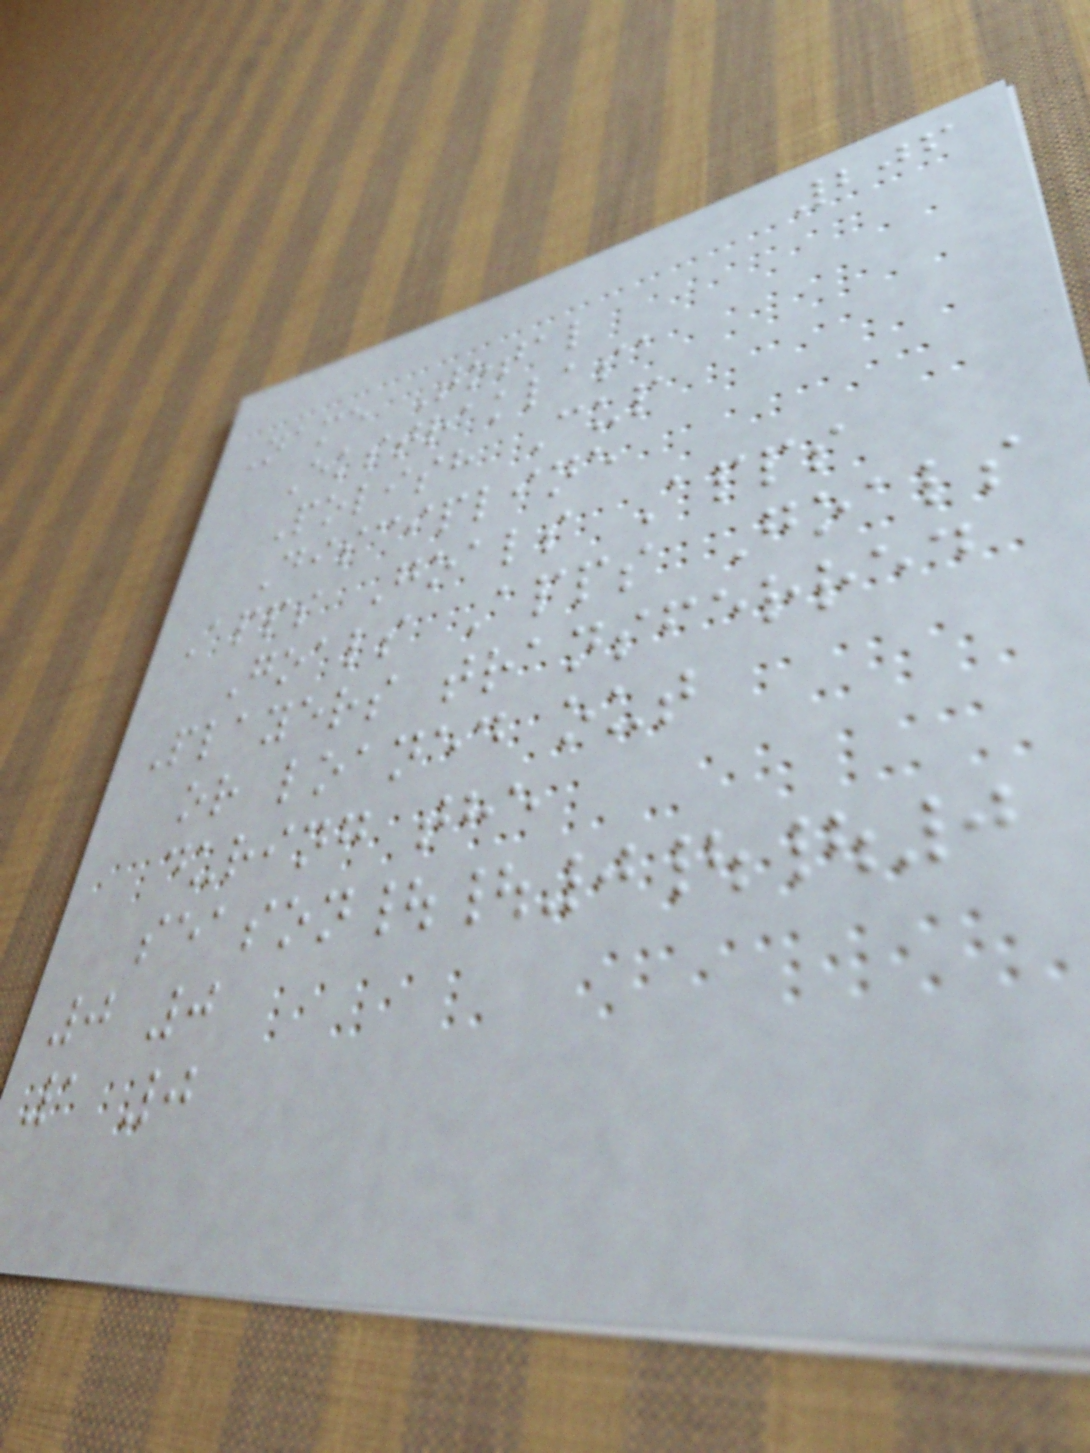206
Name Total
Ekstraklasa
Polish Cup
Discipline
Apps Goals Apps
Goals Apps Goals
Players transferred
or loaned out
during the
season||0||0
0 0
1 0
